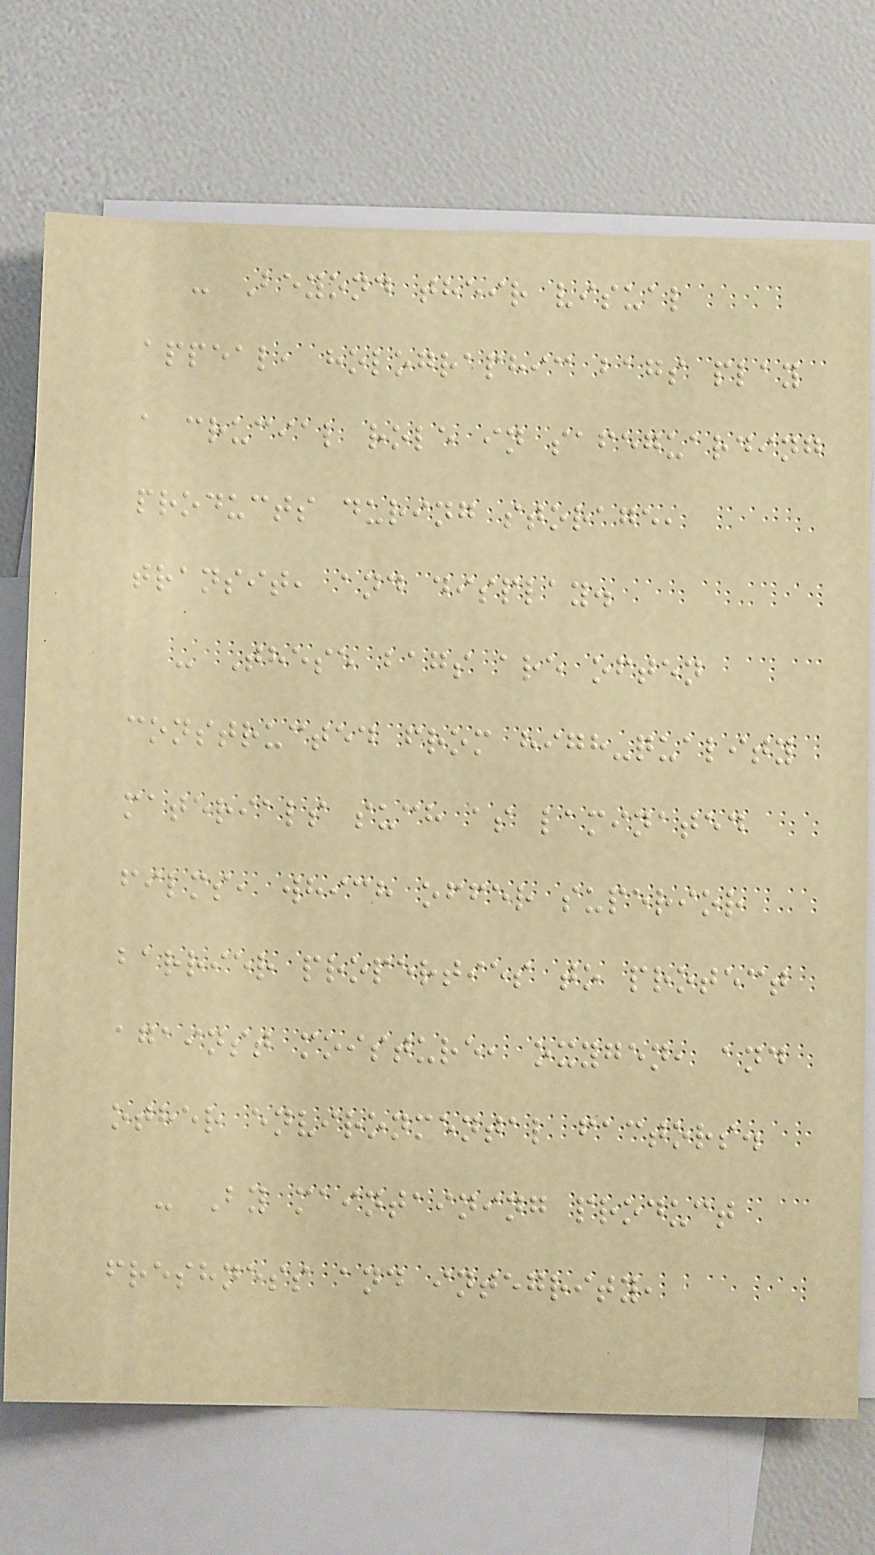- Beyond their visual
appeal, holographic bags play
a crucial role in safeguarding
products during storage,
transit, and display.
- These bags are often
constructed from high-quality
materials such as laminated
films, which offer superior
barrier properties to protect
against moisture, oxygen, and
other environmental factors.
- By maintaining product
freshness and integrity,
